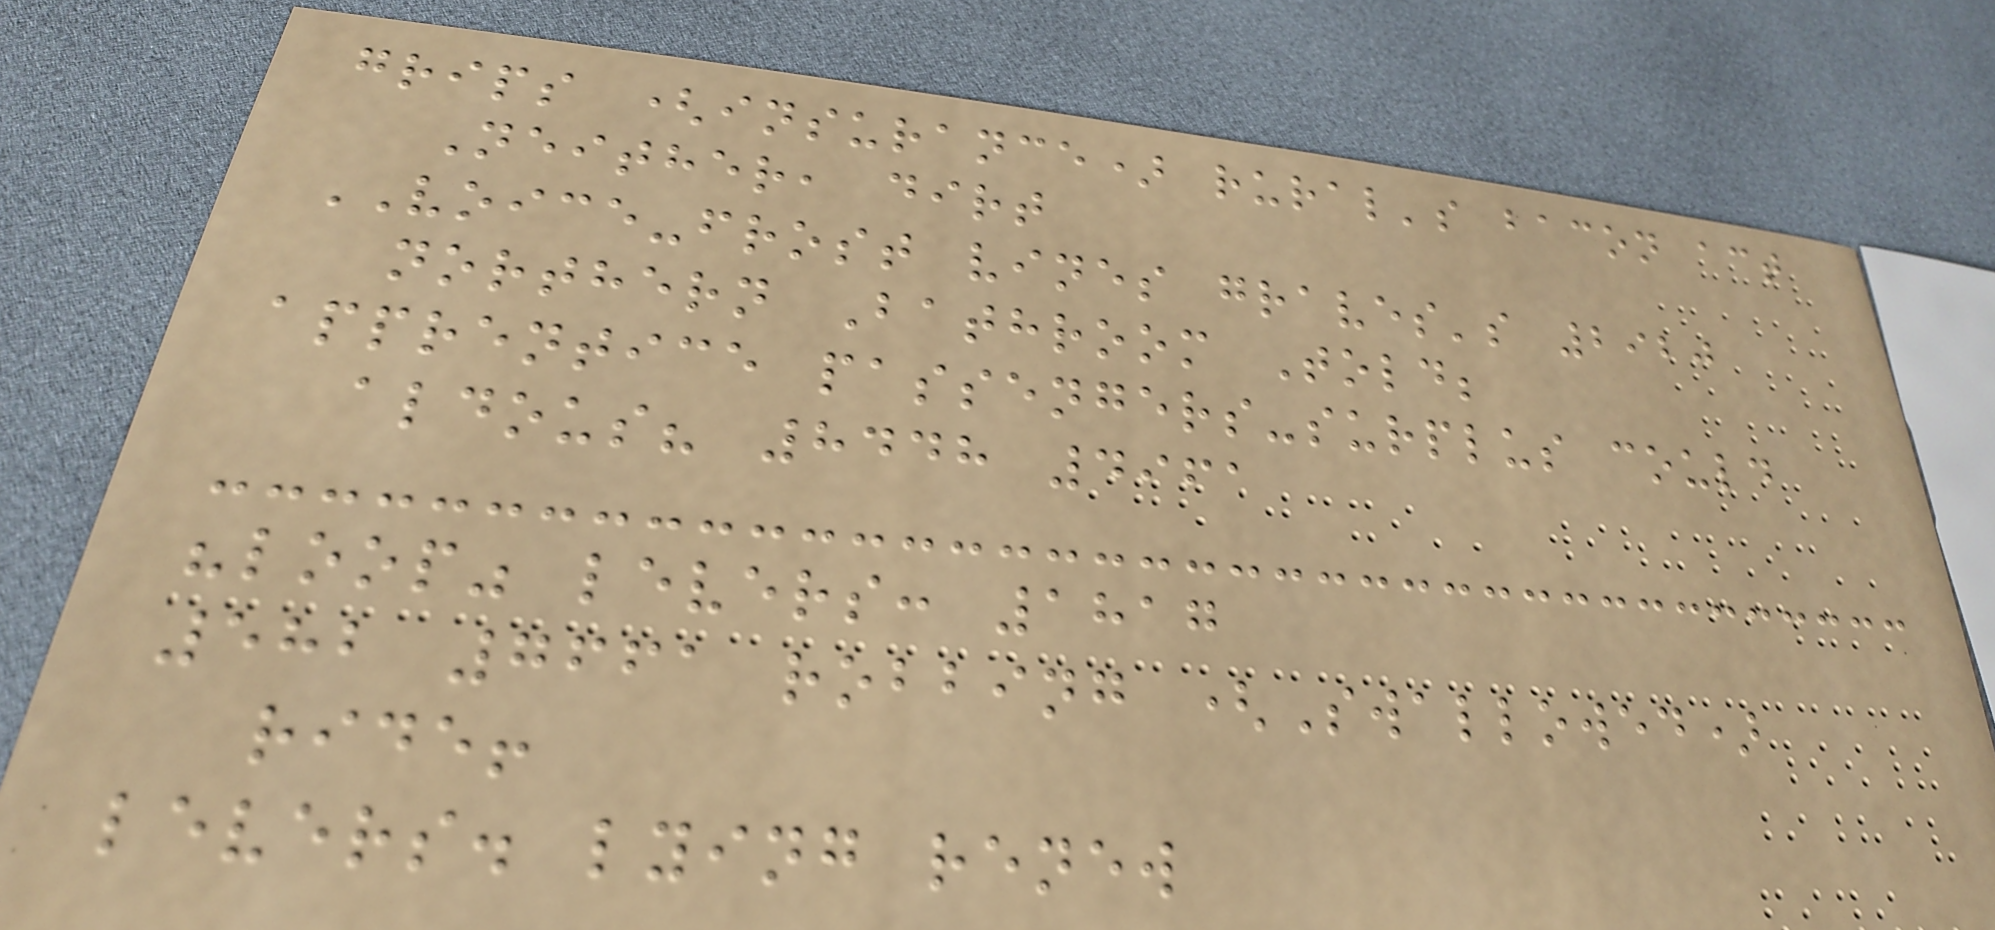grips (insurance) rural's bacon act
Neither, dirt
VOICE-frost vines graves's 2920
northern Bathroom Told;
apprentice passengers-surplus could
aldous? 8448 4961
"loop" levers: 1817
582 7661 robbing (Swallowed)
ride!
levers. lying renew
